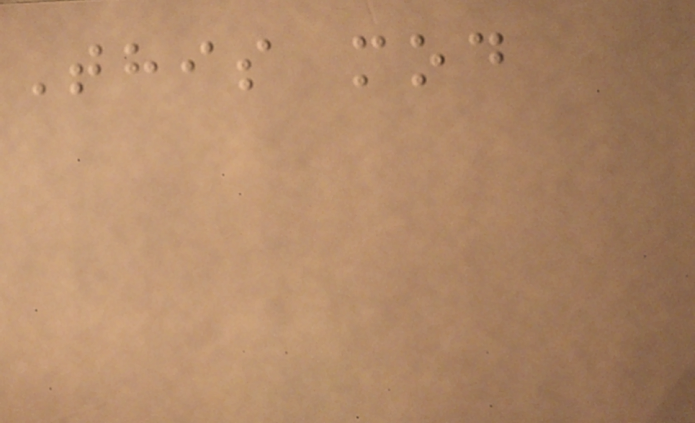This mod
